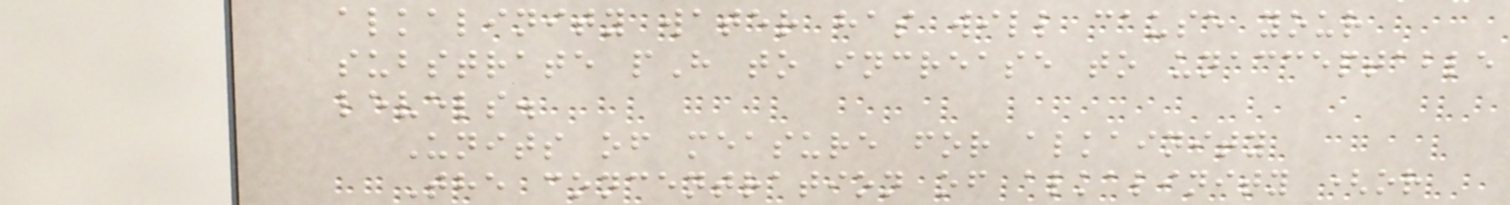alkalinity water has will cause your
substrate pH to increase to unacceptable
levels.
Units of measure for alkainity
The concentration of alkalinity (or
